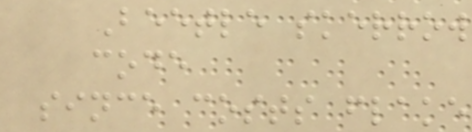Beetle skerrow
code
since costs flake
